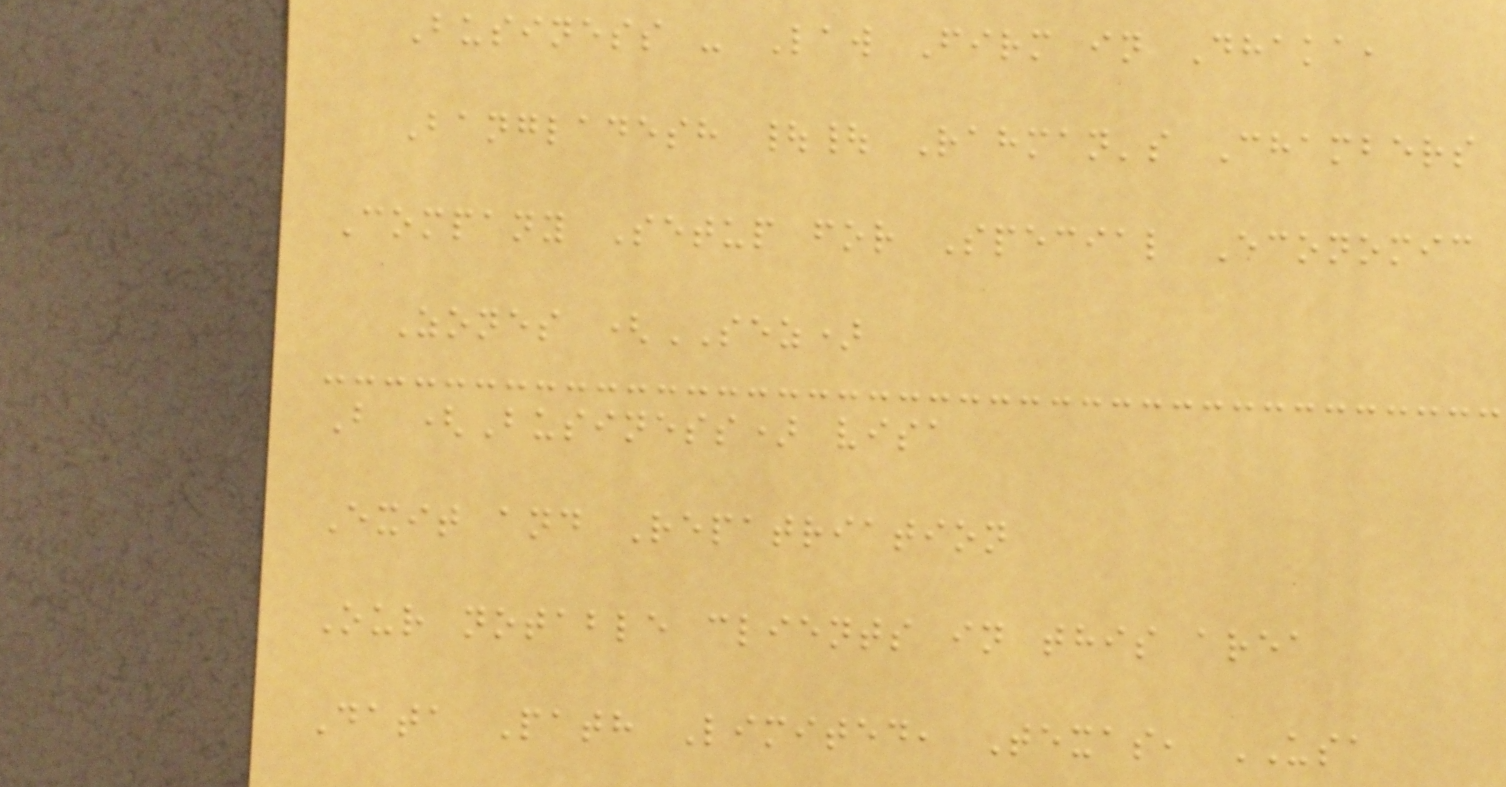Business - Law Firm in Dhaka,
Bangladesh || Rahman's Chambers
Company Setup for Special Economic
Zones (SEZ)
B (Business) visa
Exit and Repatriation
Our notable clients in this area
Data Path Limited, Texas, USA
